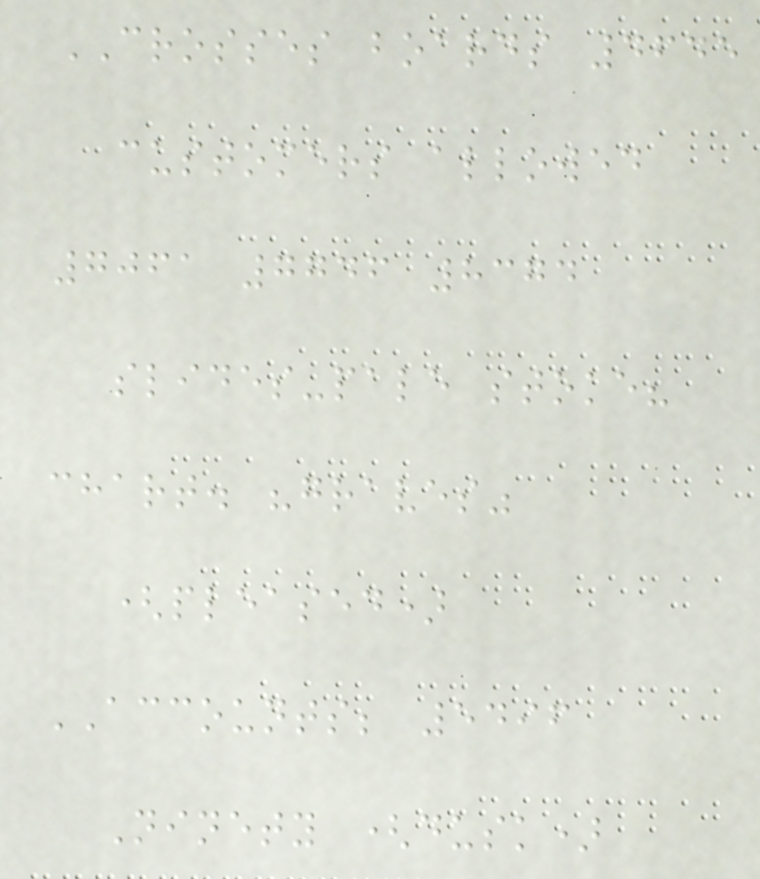CROSSES boards 4645
customers allowed
7061 7746 8374
slides-pale stoke?
chart. "graves"
(pleased)
ACCOUNTS; 5496
Ninety (dusk)
